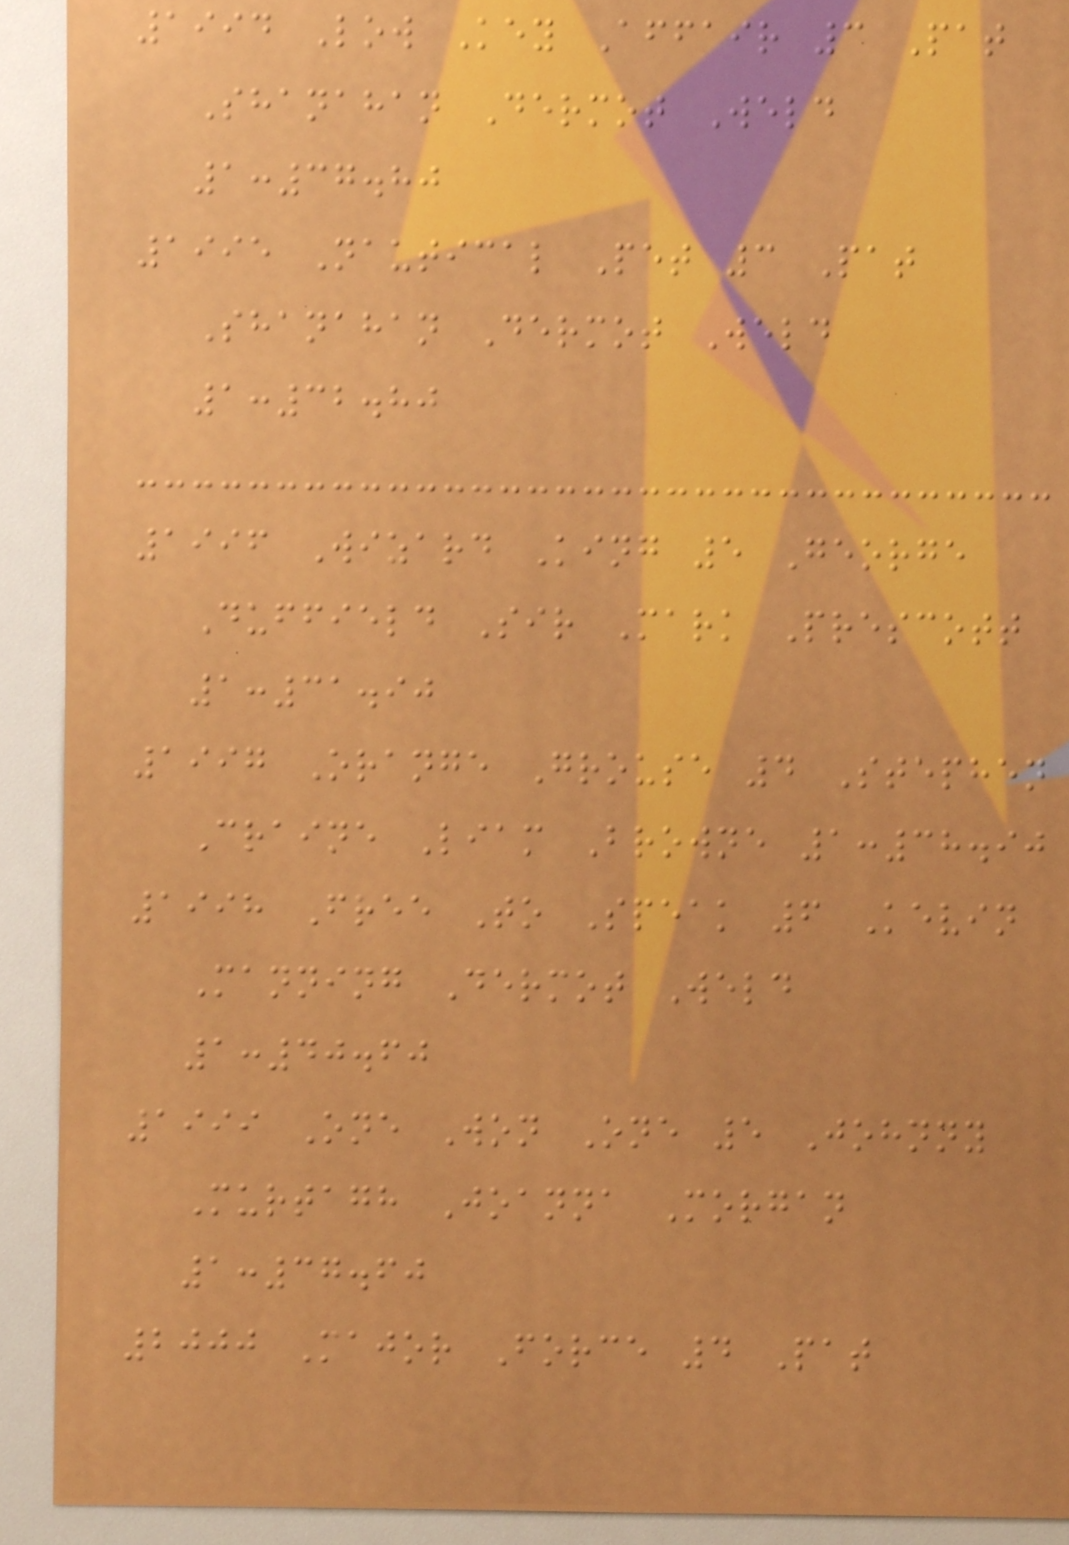1994 Low Key Affair 3 Pat
Shanahan Dermot Weld
1:37.80
1995 Nautical Pet 3 Pat
Shanahan Dermot Weld
1:32.80
1996 Wizard King 5 George
Duffield Sir Mark Prescott
1:31.90
1997 Orange Grouse 4 Stephen
Craine Liam Browne 1:38.90
1998 Free To Speak 6 Kevin
Manning Dermot Weld
1:40.60
1999 One Won One 5 Johnny
Murtagh Joanna Morgan
1:37.60
2000 Major Force 4 Pat
